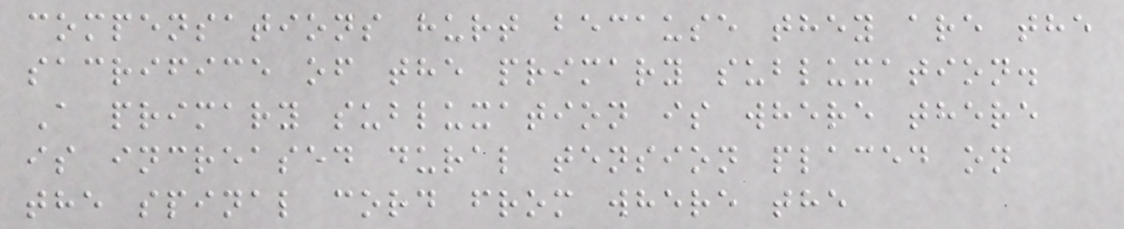compensations hurt because they are the
sacrifice of the primary subluxation.
A primary subluxation is where there
is increased dural tension placed on
the spinal cord from where the
